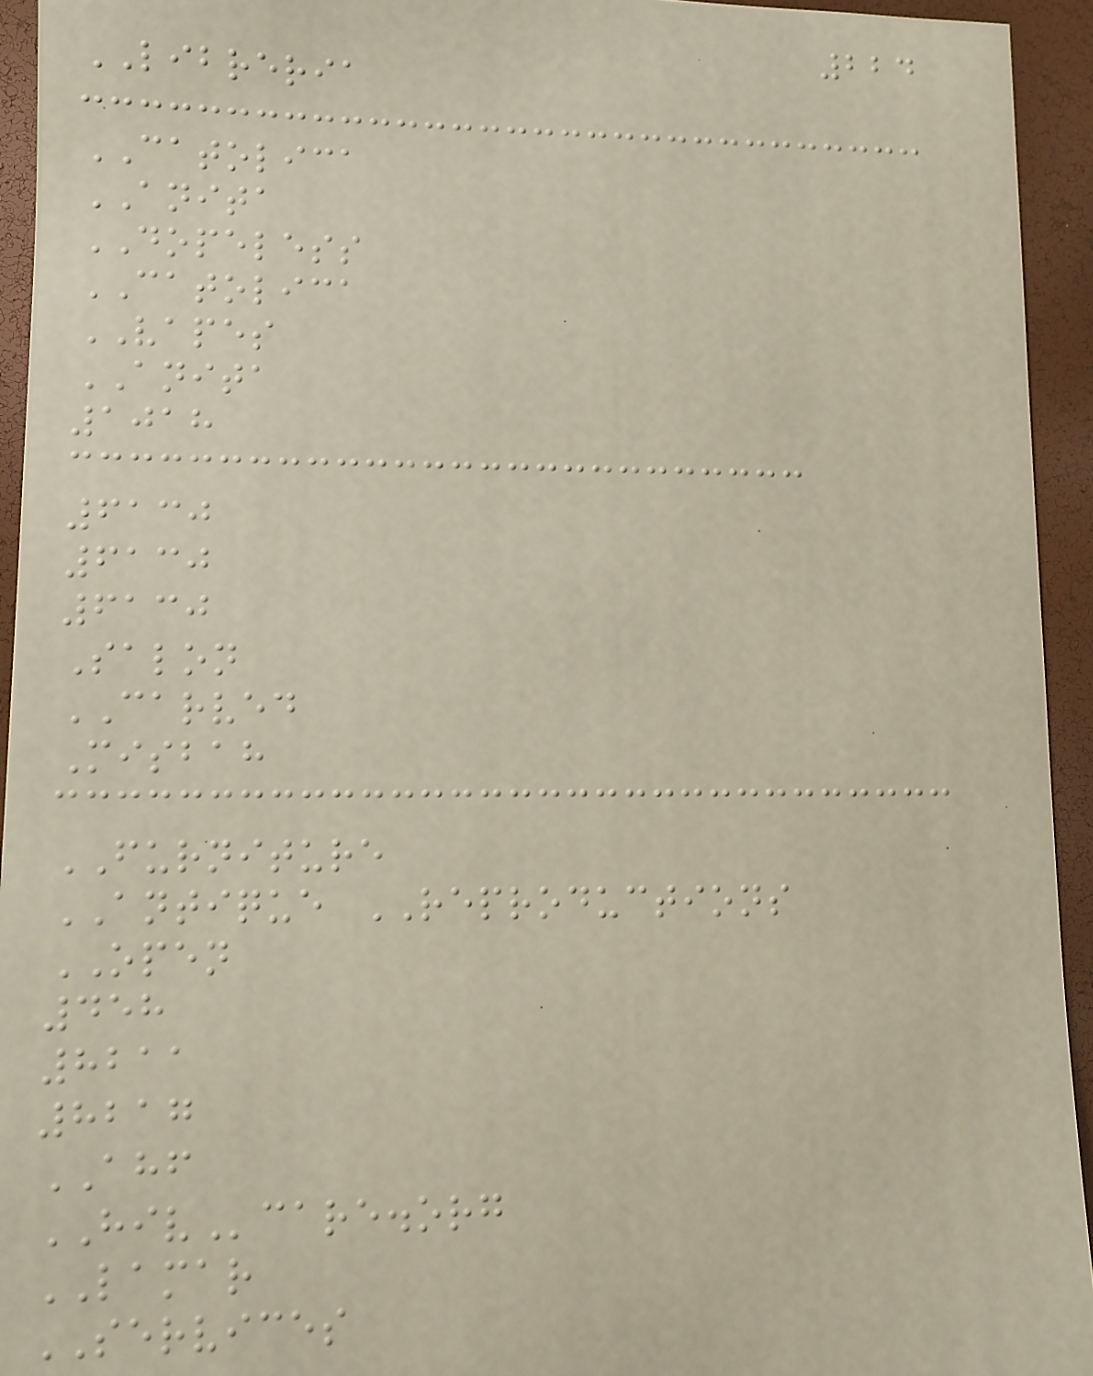224
LIBRERIA
CATOLICA
ANITA
DOPELESS
CATOLICA
VAPES
ANITA
1018
6130
6130
6130
Salon
CARVED
Misbah
FURNITURE
ANTIQUE REPRODUCTIONS
OPEN
458
8211
8217
AHF
HIVcare.org
LAMAR
SERVICES
